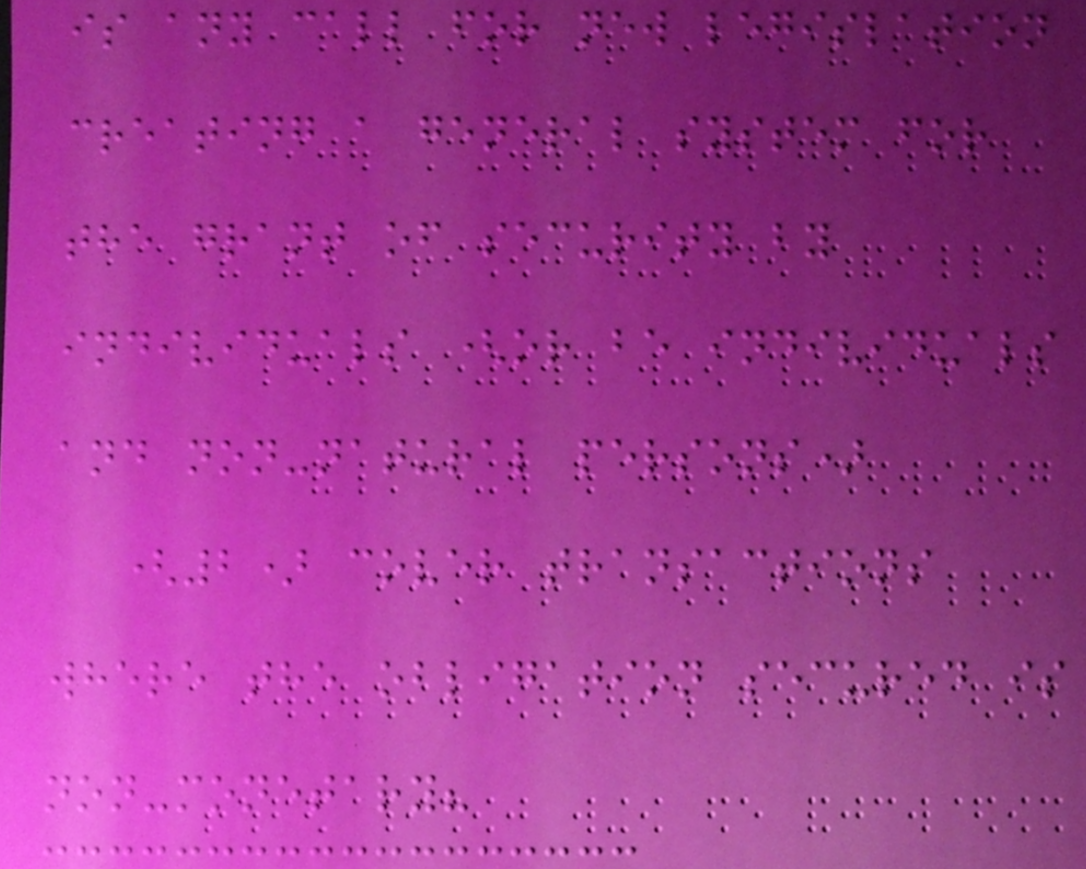is any call for new legislation
creating a general system for
the grant of security by
individuals (or be individuals
and non-natural persons)
(2) cover transactions
where the obligation secured is
non-monetary?
